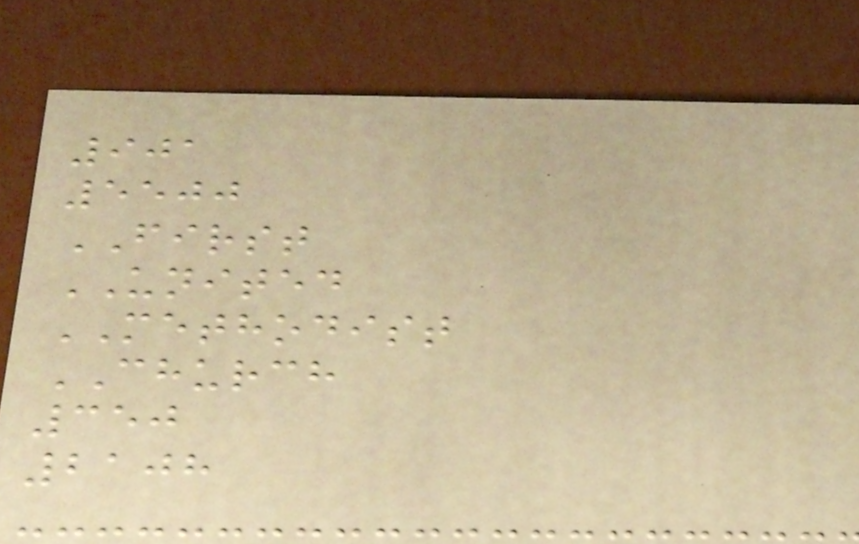901
5500
FIRST
UNITED
METHODIST
CHURCH
350
2108
